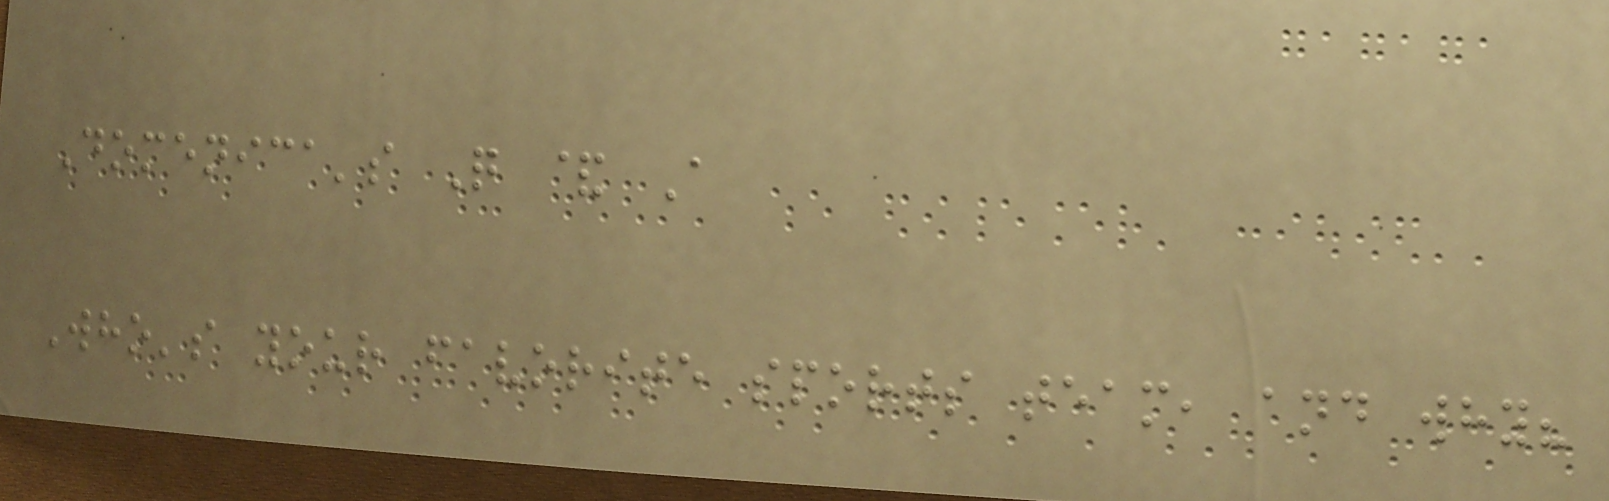Domenica's Q & A
Who's your favorite sports team, and why?
